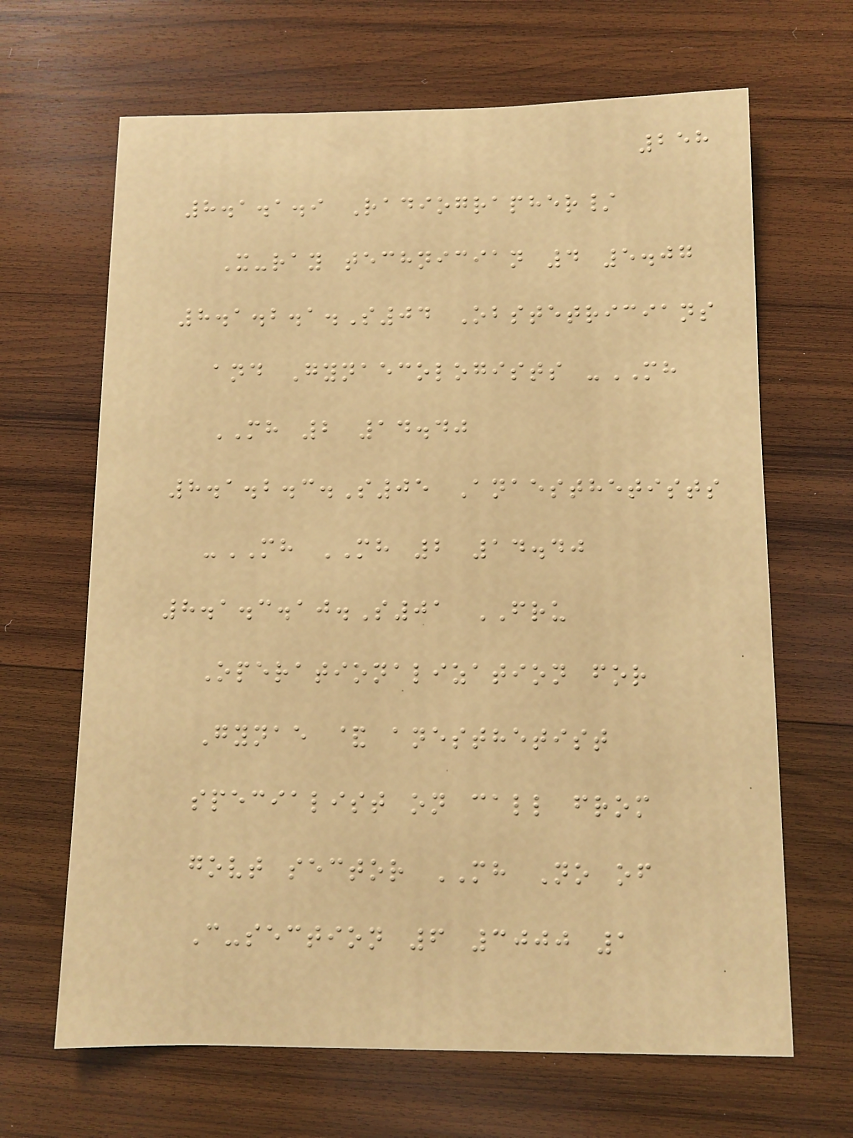258
8.1.1.9 Radiographer/
X-ray technician 4 5.07
8.1.2.1.S04 Obstetricians
and Gynaecologists -MH
MH 2 14.40
8.1.2.3.S05 Anaesthetists
-MH MH 2 14.40
8.1.3.10.S01 FRU
Operationalization for
Gynae & anesthetist
specialist on call from
govt sector MH No of
C-section 6 3000 1
